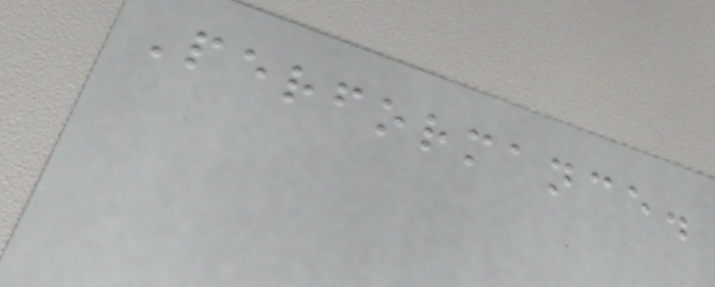Performance.
